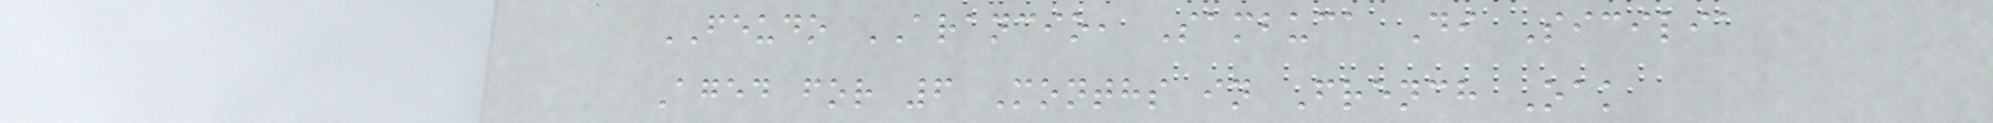FEUDO ARANCIO, Sambuca Di Sicilia
Aged for 6 Months in French Oak
